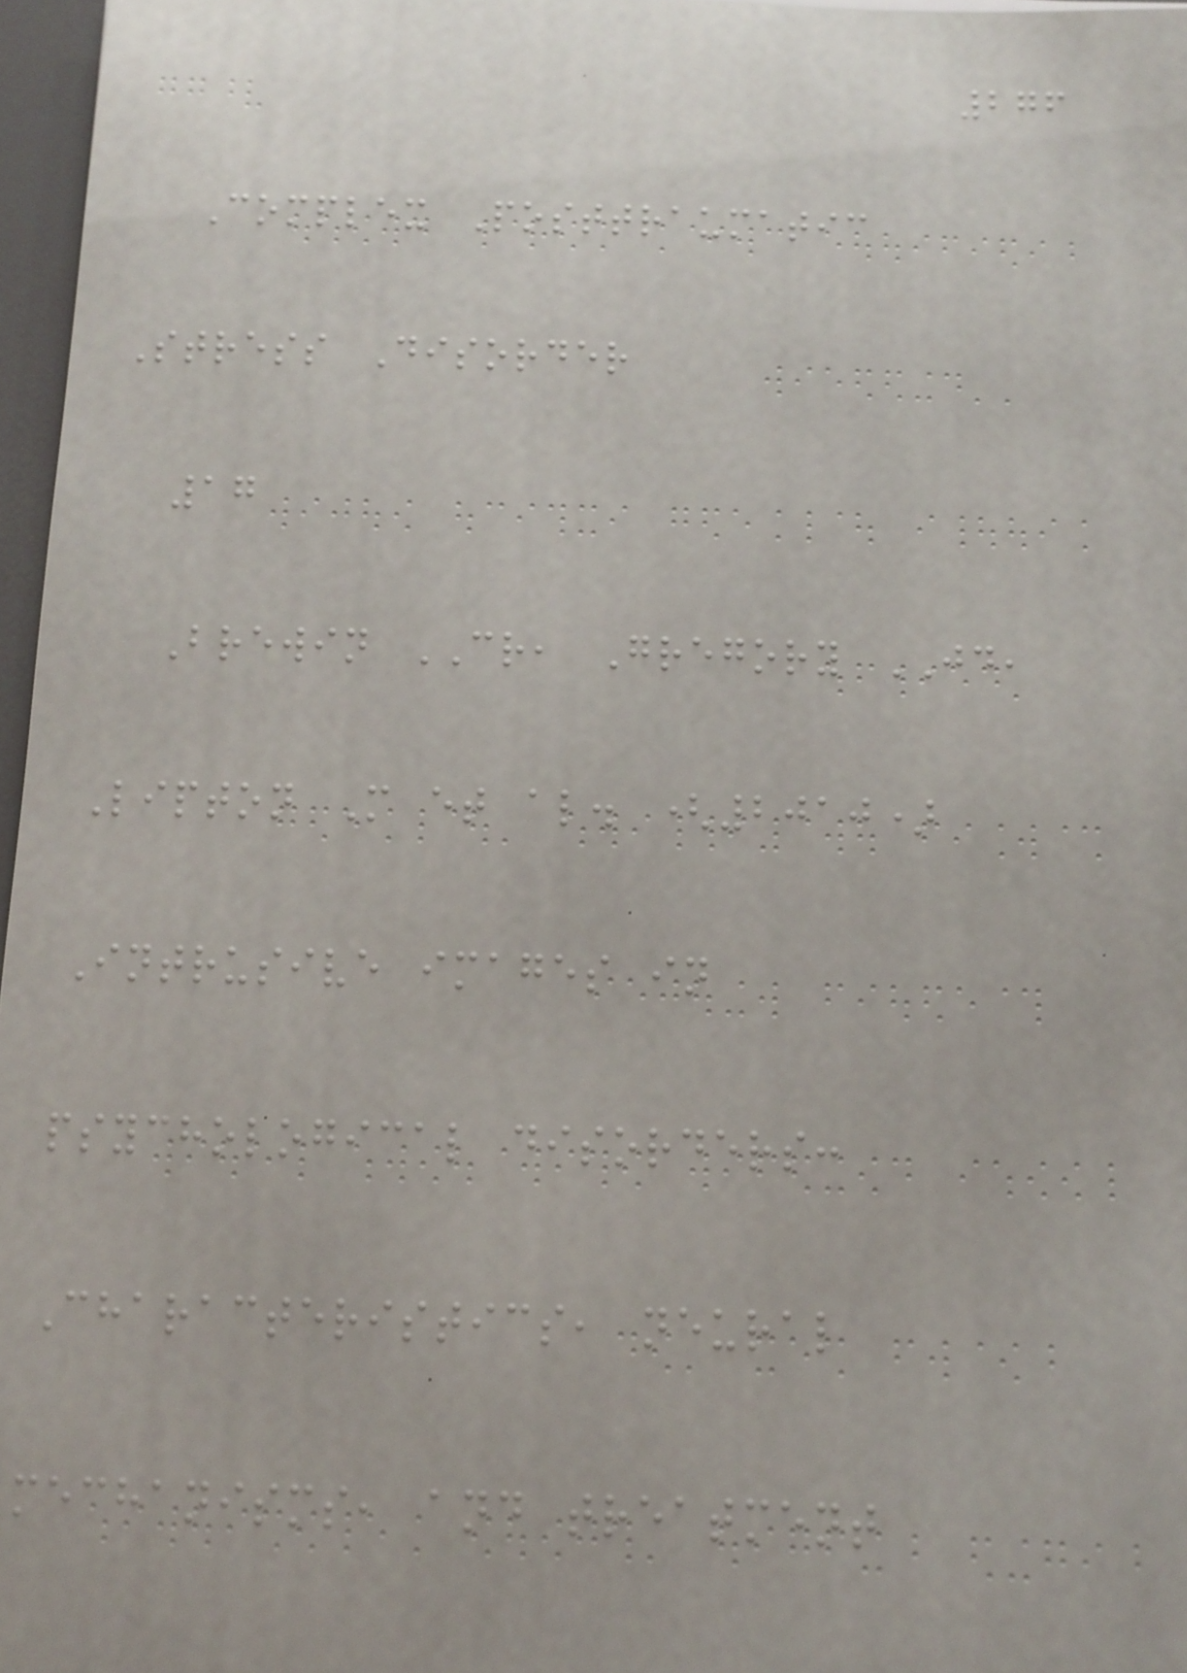276
Complex Posttraumatic
Stress Disorder
17
Brewin CR, Gregory JD,
Lipton M et al. (2010)
Intrusive images in
psychological disorders:
Characteristics, neural
mechanisms, and treatment
